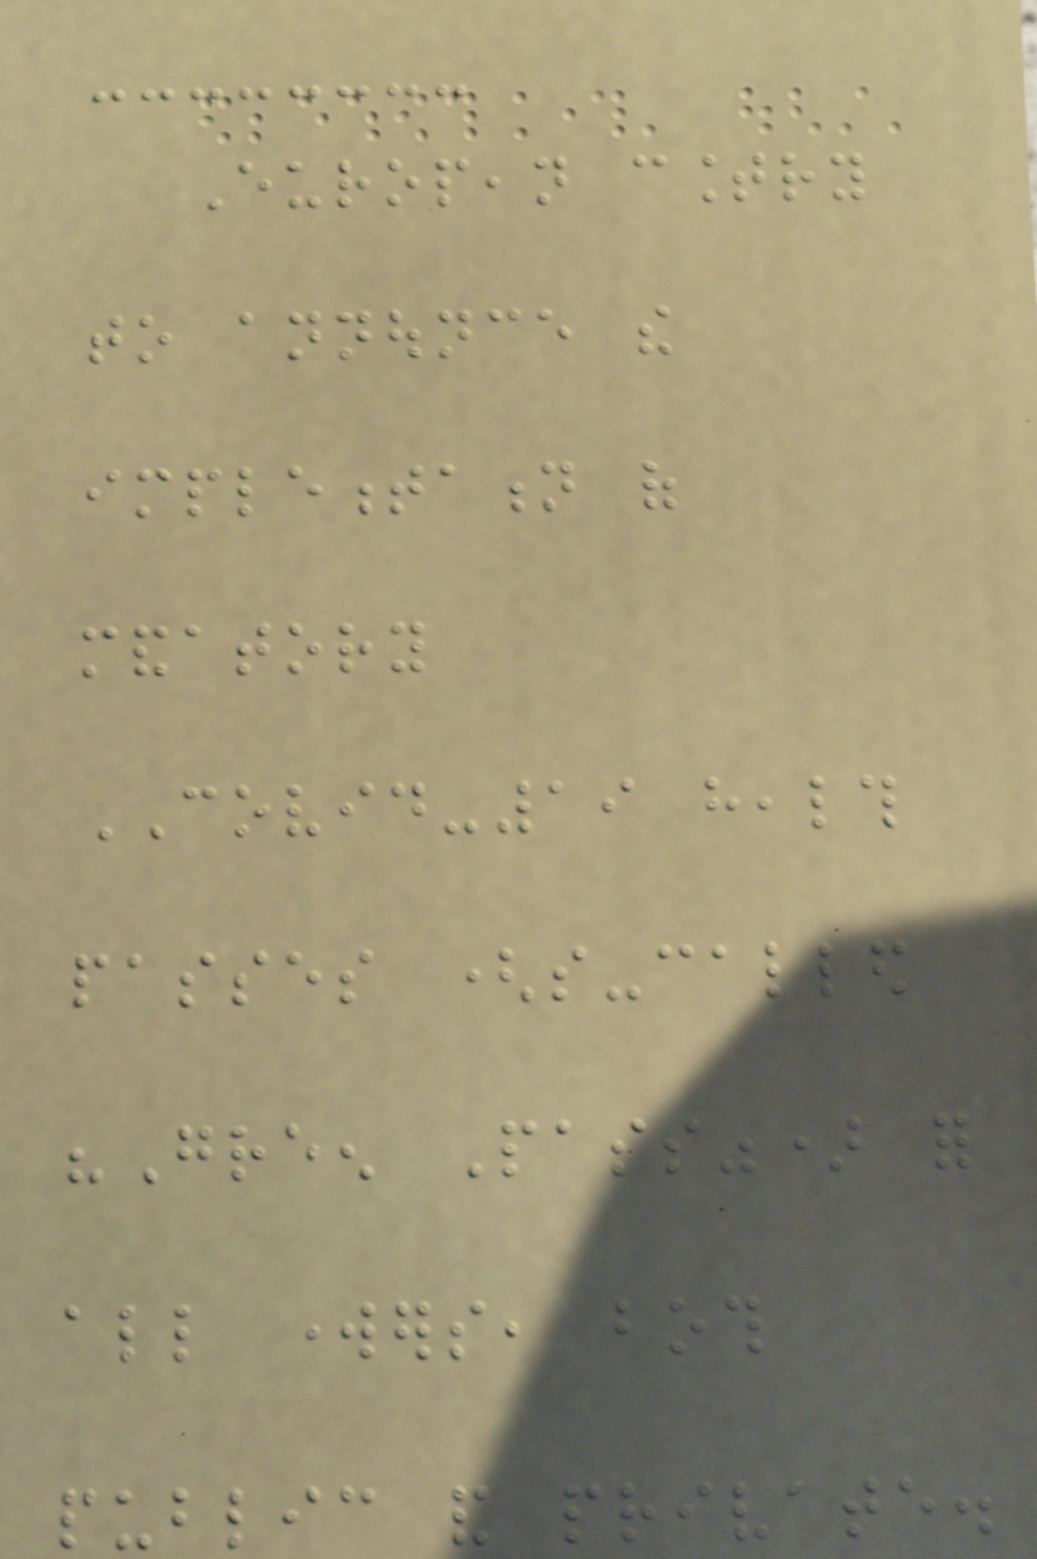European country
to announce the
implementation of
mandatory
COVID-19 health
passes (so-called
"Green Pass") for
all workers, both
public and private.
